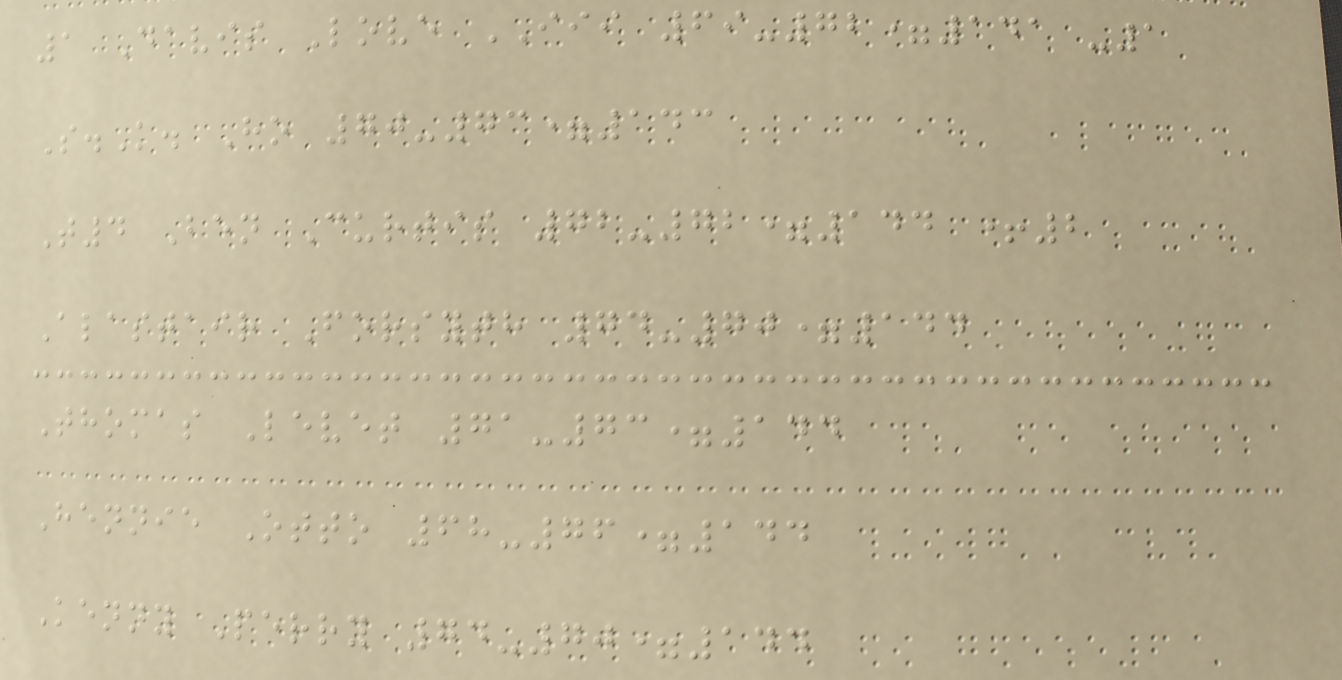1 Davis Love III 69-72=141 -1
S.K. Ho 70-73=143
T4 Ben Curtis 72-72=144 +2
Alastair Forsyth 74-70=144
Thomas Levet 71-73=144
Hennie Otto 68-76=144
Kenny Perry 74-70=144
